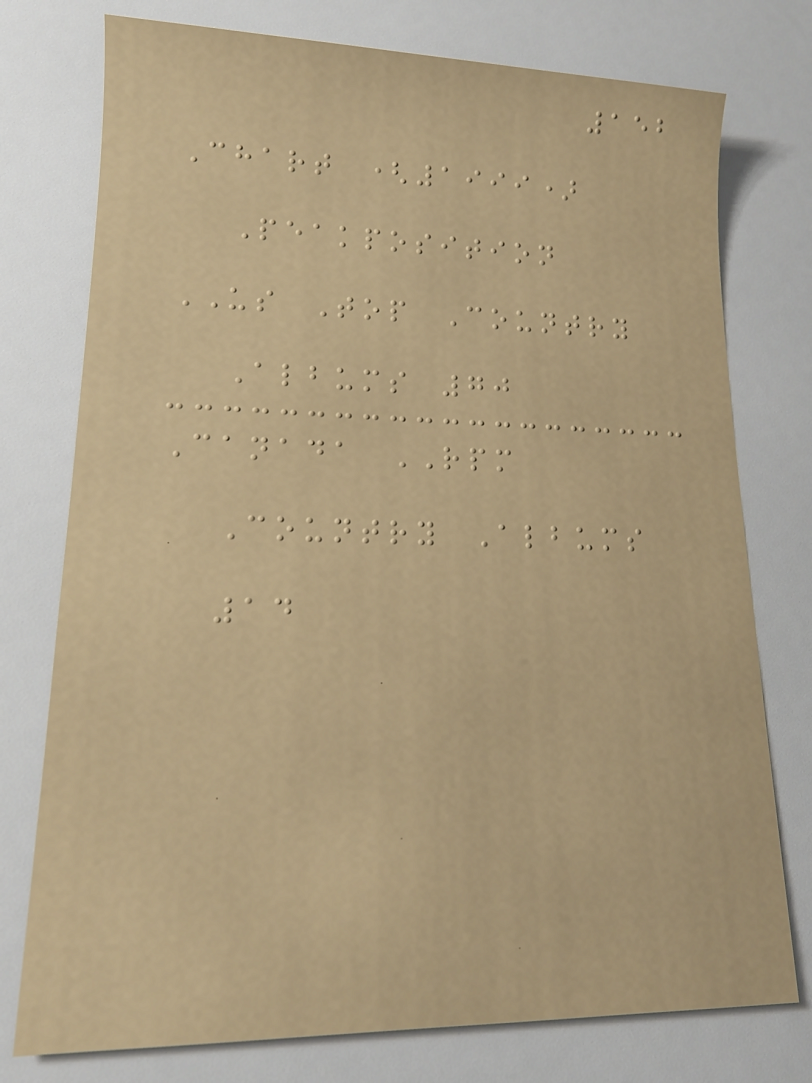152
Chart (1999)
Peakposition
US Top Country
Albums 70
Canada RPM
Country Albums
14
